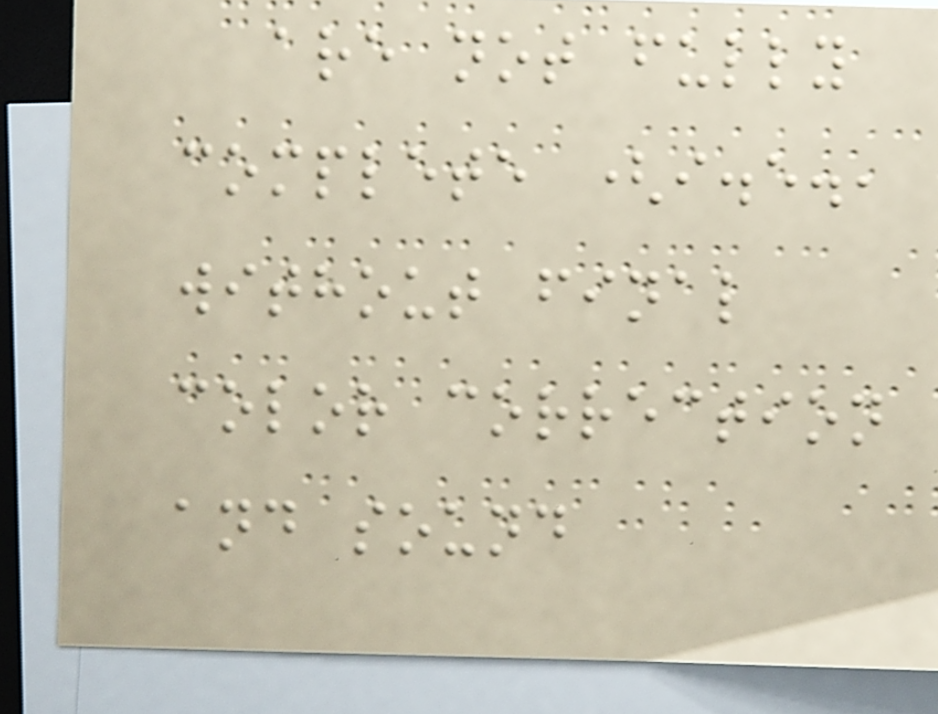are not fully
complete (i.e.,
without final
color correction
and sound
